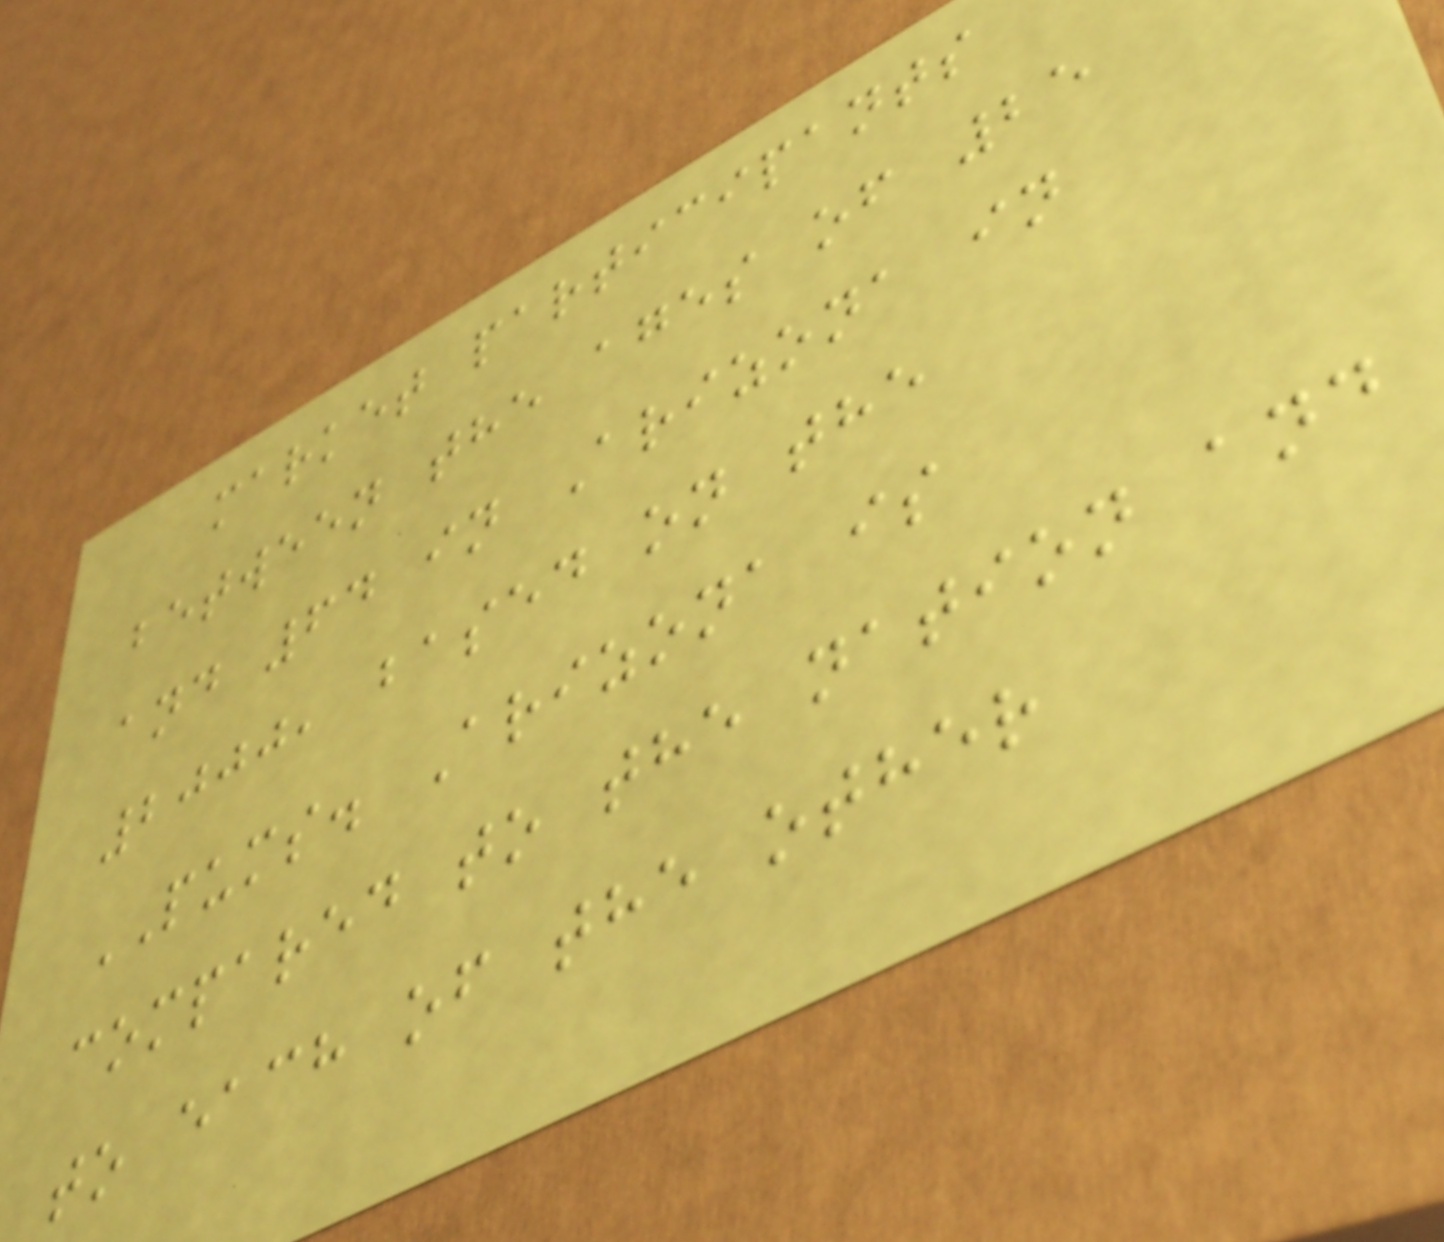market participants
between the ages of 25
and 64 in Arizona in
2000, based on the
PUMS. Arizona is
compared to the nation and
to each of the other
